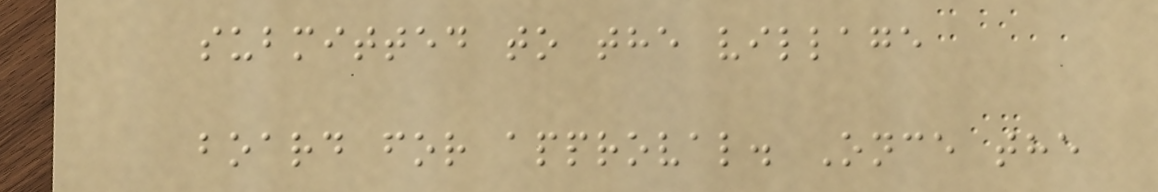submitted to the village
board for approval. Once the
